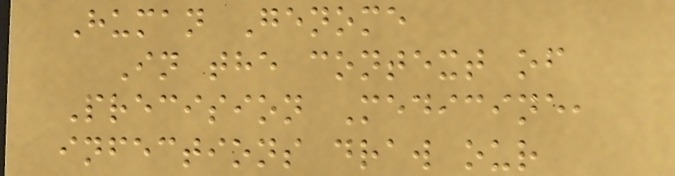Human Genome
In the context of
Precision Medicine,
infections draw our
